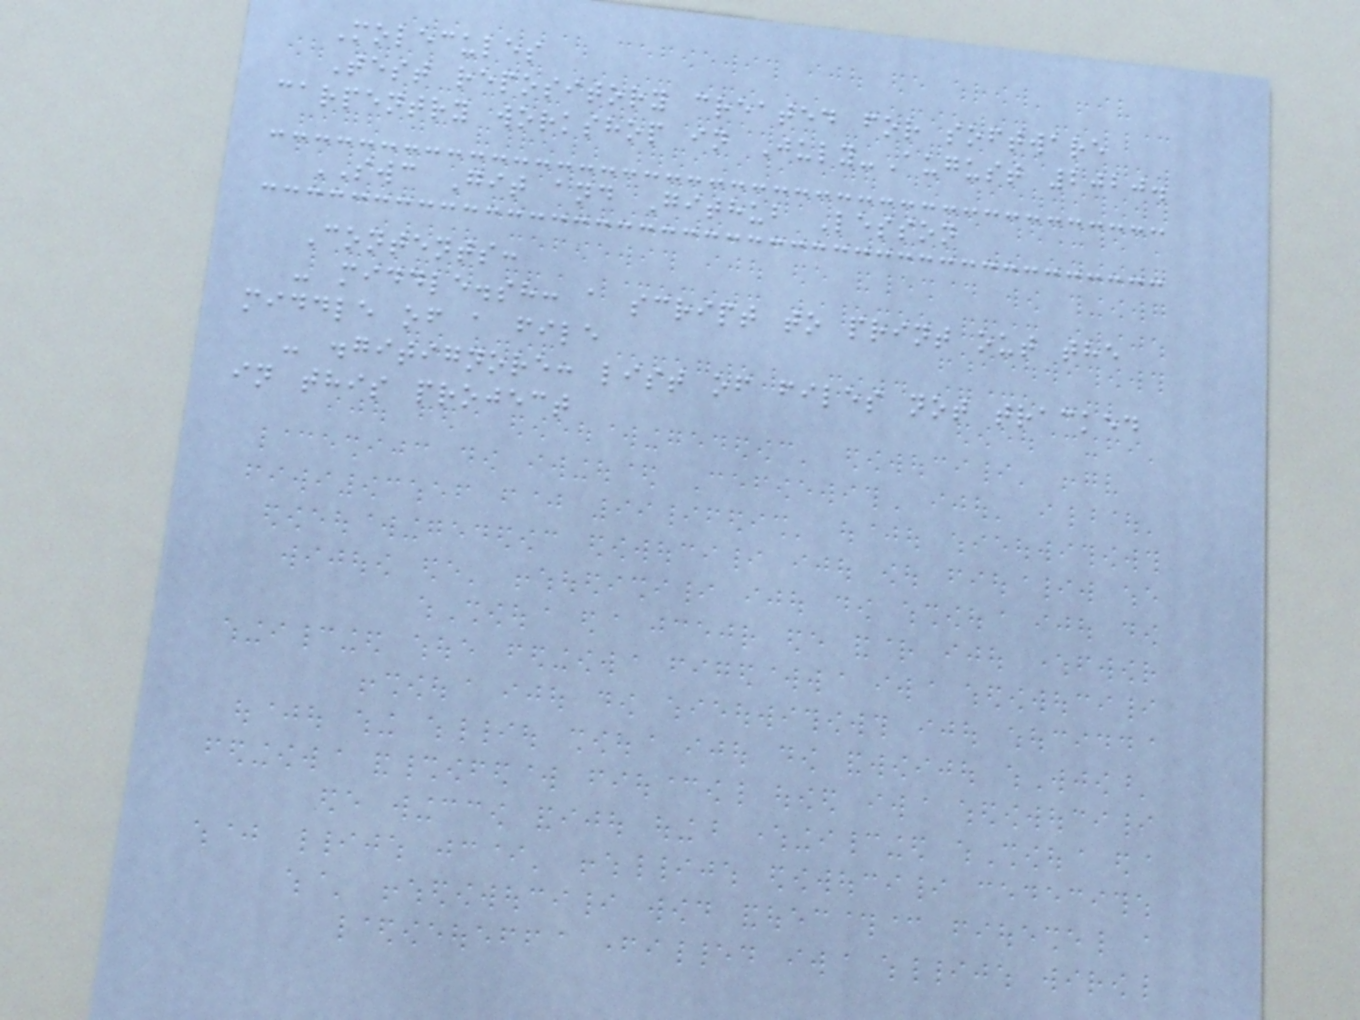Molecules
Test repository created for software
carpentry workshop in July-August 2020.
SWC Git and Github Lesson
Contents:
- middle.sh: a script to print out the
middle of a file
- .gitignore: list of files not tracked
in this project
